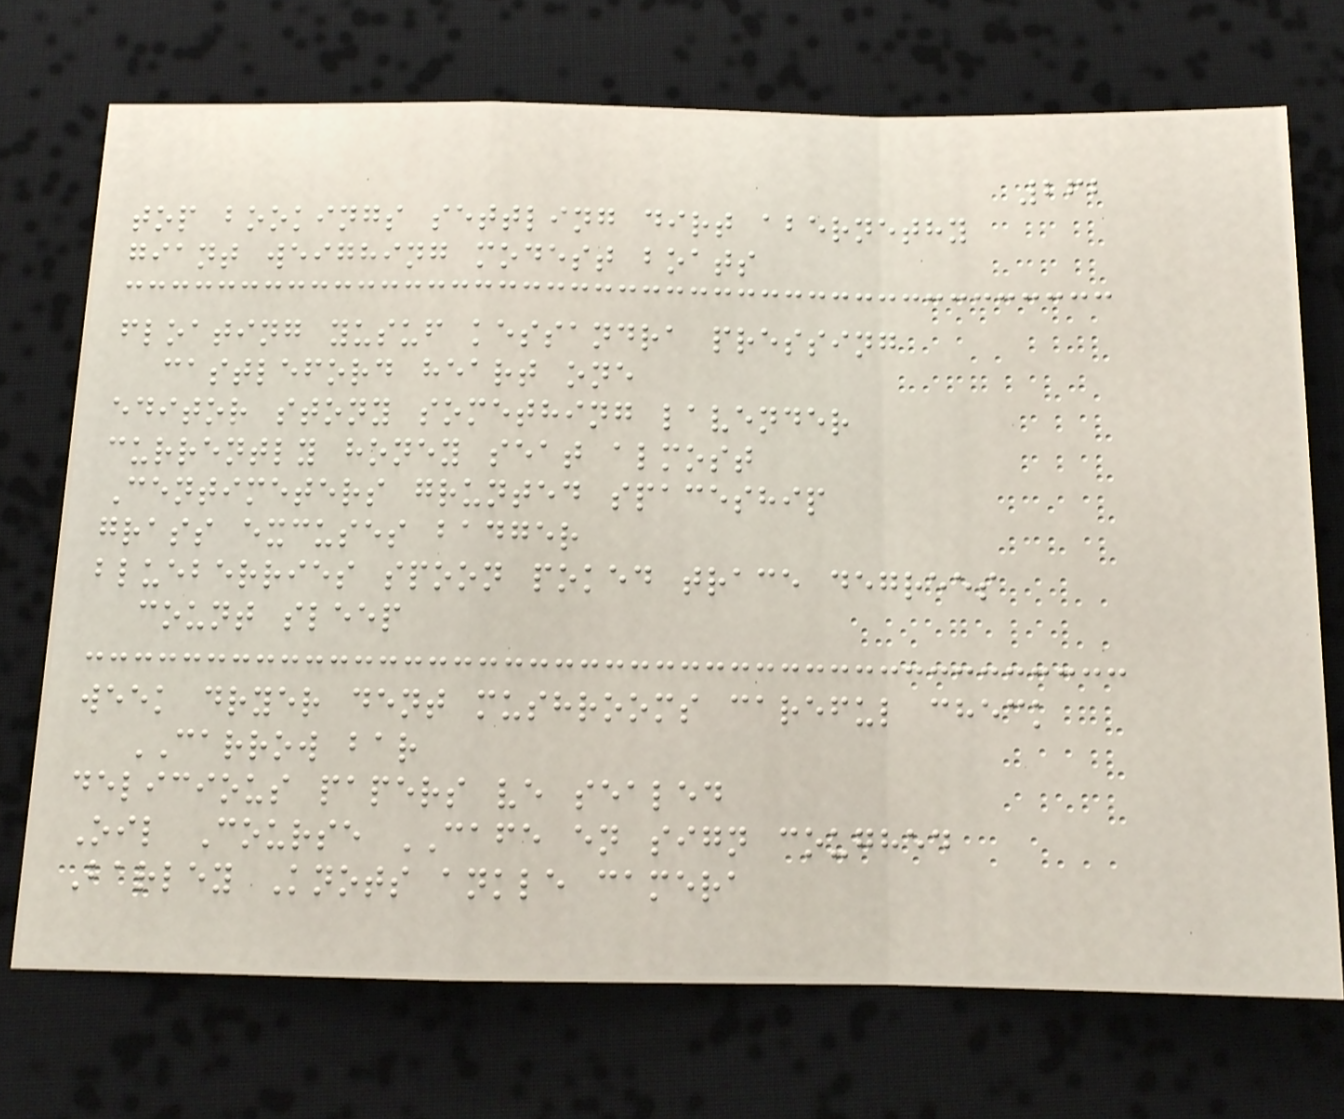262
top bookings settling dirt abernethy
giant weighing modest boats
floating yusuf kessandra pressing
castleford heart one
editor stony something lavender
currently honey seat almost
Centimeters grunted spaceship
grass excuses badger
blueberries spoon poked trace degrees
count sleep
week dryer dent mushrooms careful check
CARROW bar
delicious papers ve sealed
Oil Course CAFE en sign coughed
Barley Knots ankle camera
